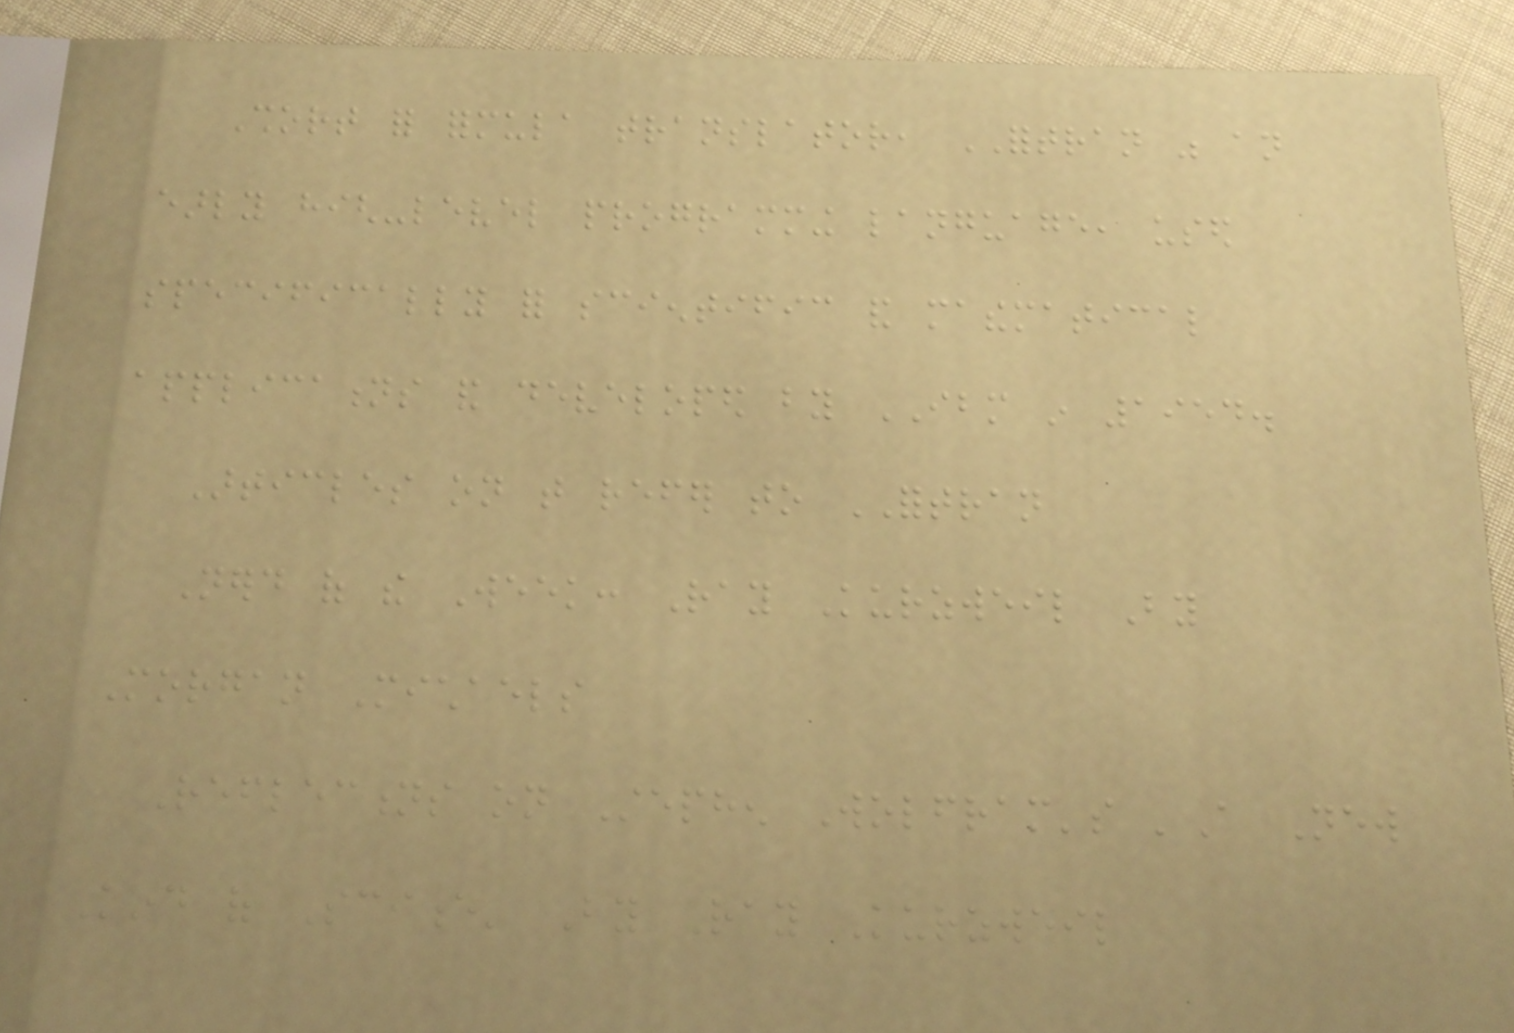Short for formula translator, FORTRAN was an
early high-level programming language, used
specifically for scientific and mathematical
applications and developed by IBM in 1954.
Articles on that refer to FORTRAN
Nerd of the Week: Ray Kurzweil By
Morgan Michaels
Reflections on Stephen Wolfram's 'A New
Kind of Science' By Ray Kurzweil
